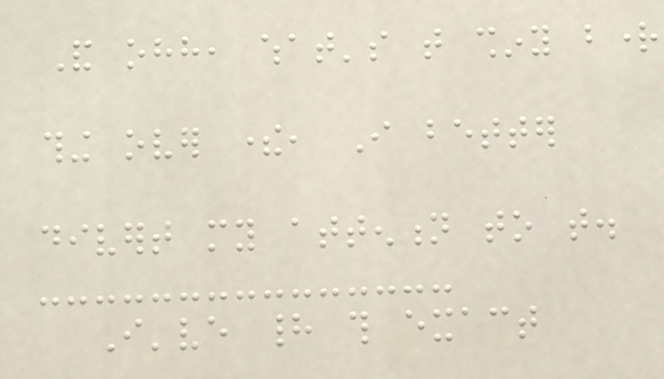And ohh, what's that shiny bright
thing over there, I better
divert my attention to that.
I've had this exact
